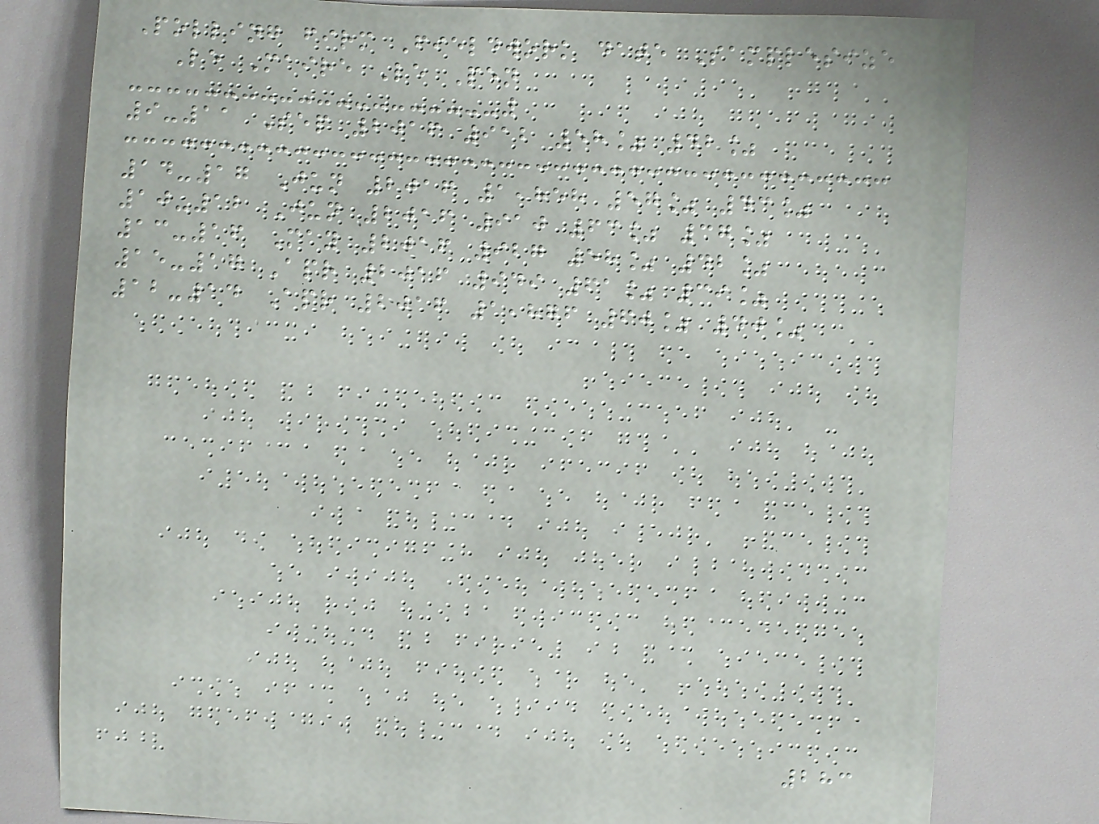Polling firm Fieldwork date Samplesize
Le Maire Le Pen
9-11 Sep 2016 912 58% 42%
14-17 Jun 2016 1,858 57% 43%
10-12 Jun 2016 910 63% 37%
13-16 May 2016 927 58% 42%
15-17 Apr 2016 949 61% 39%
12-14 Apr 2016 1,876 60% 40%
283
